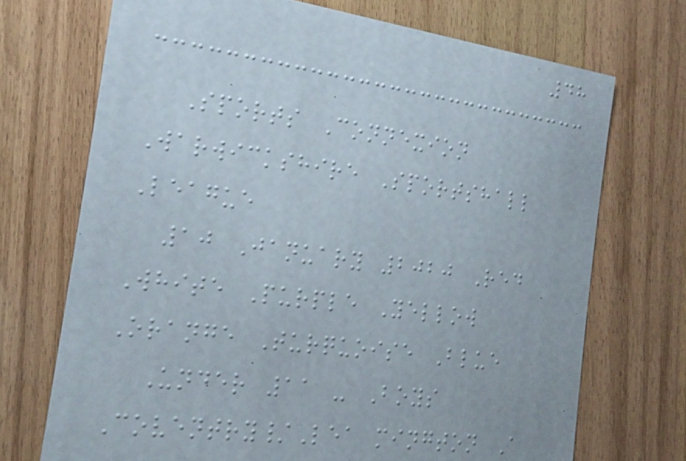48
Sports Connexion
Warwickshire Sportshall
League
10 January 2020 Red
White Purple Yellow
Orange Turquoise Blue
Under 11 - Boys
Coventry/Lea mington A
